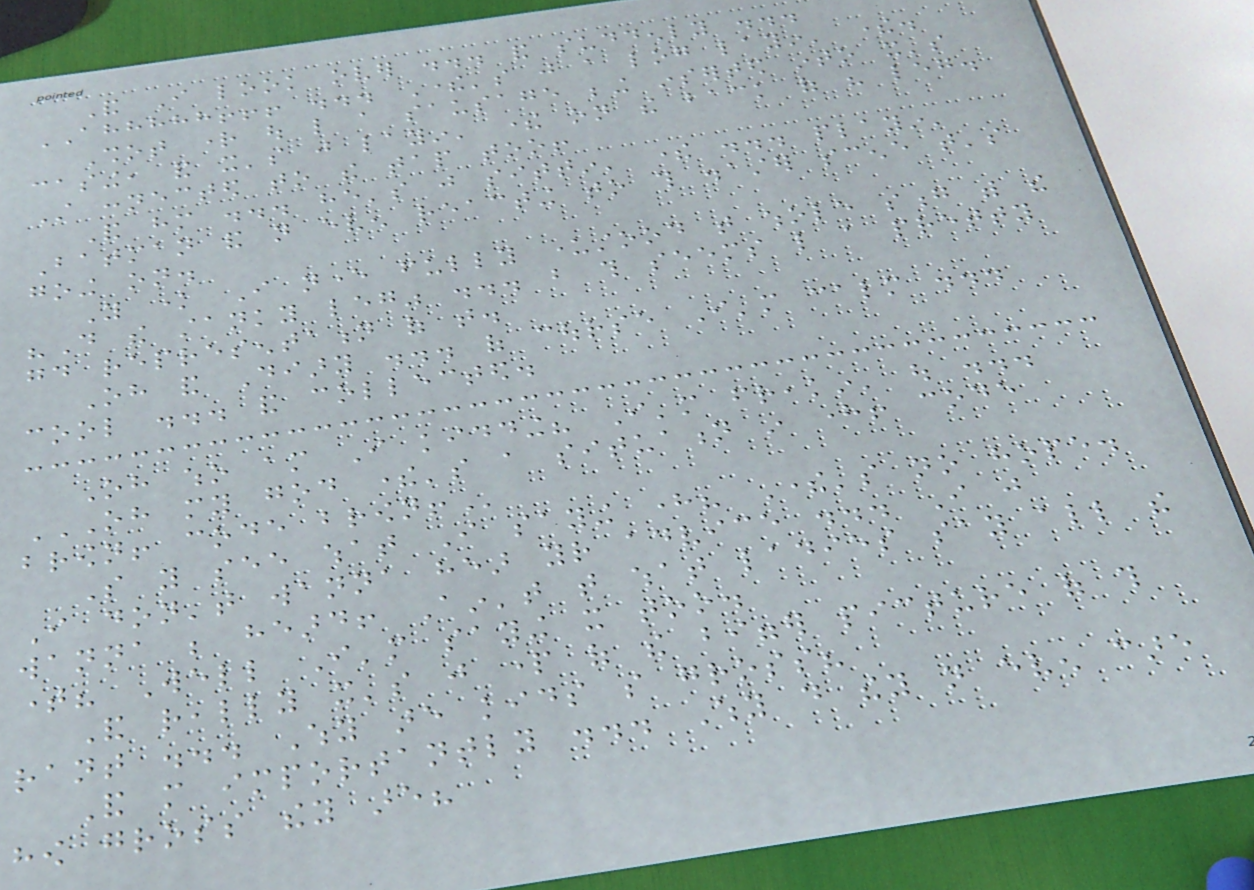And I look over ... and suddenly ...
AHHHHH!!! ... There's just a log layin' there.
Shot right out like a sausage being inserted into it's
casing, and it's just layin' there on the back of his leg.
Still connected to the tap too!
And him ... he's just sittin' there ... playin'
Batman and not even reacting to this disaster scene that's
going on.
You know I never fully understood that whole song with the
"Do the stanky leg" ... but this seems like a pretty
good representation of that.
Oh and Diary ... of course I'm calm ...
cool ... and collected.
Oh who am I kidding? I'm freakin' out ...
OH MY GOD THERE'S A SITUATION IN HERE! CODE
BROWN! CODE BROWN!
So you see what I saying here? There's no hope.
I don't wanna hear your advice ... I just
wanna be heard! Ain't that what ladies say all the
time? Well I'm saying it too.
And really it's just part of the bigger picture of this
rant ... Why are kids so gross?
And more importantly ... Why do they not even care
how gross they are?
